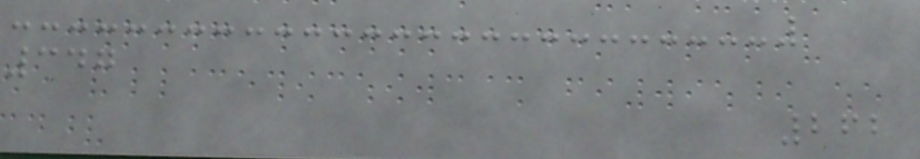347
262
